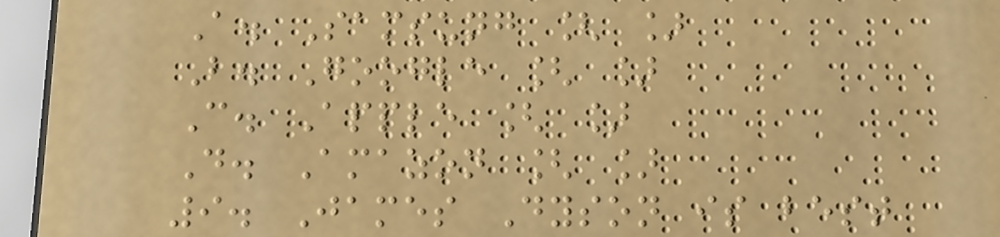A. Samsung [ ]
B. Google [ ]
C. Apple [ ]
D. Amazon [ ]
9. James Dyson is best
